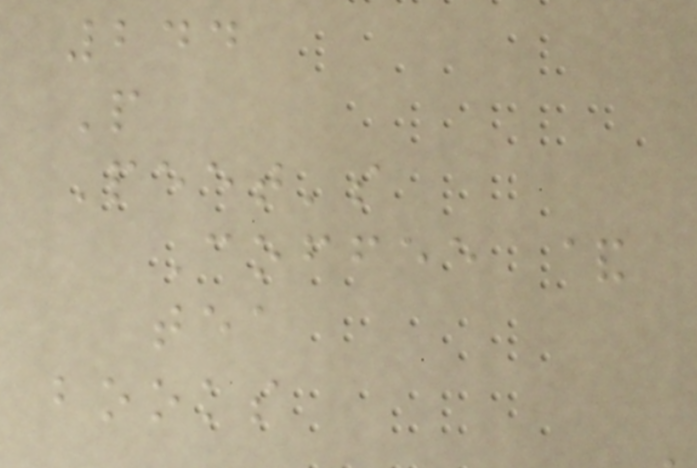244
P
Peet's
Coffee &
tea
books
